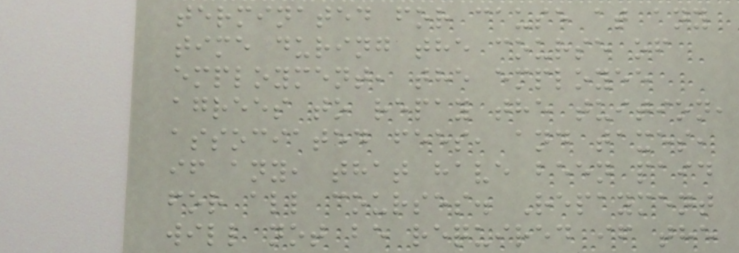terminated for cause at any
time during the course of
employment, the employee
agrees to repay the tuition,
associated fees, and taxes,
if any, that have been paid
for all courses. Repayment
will not be required if the
